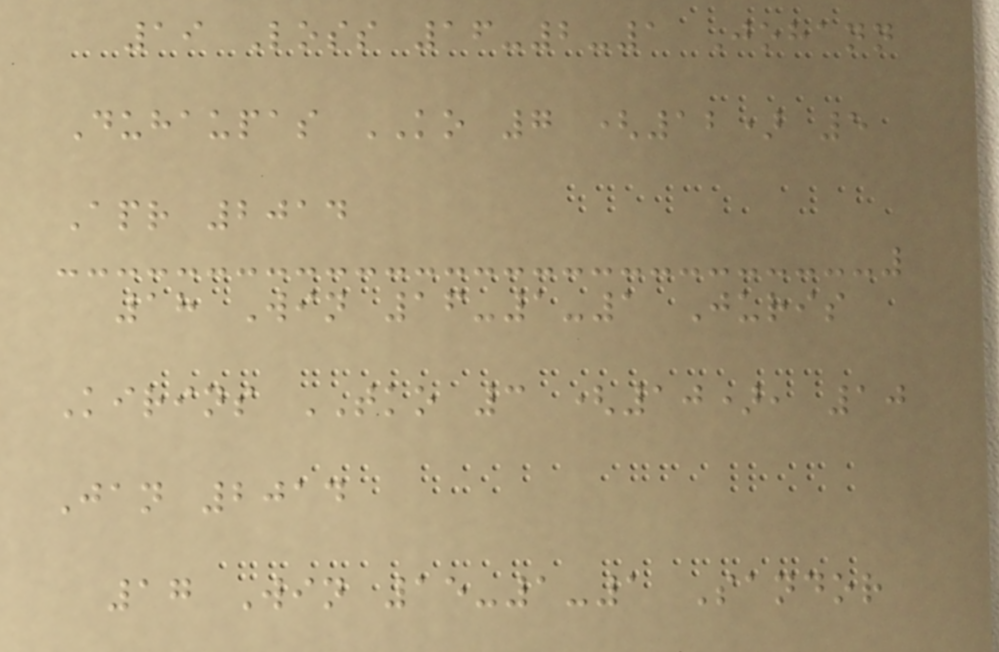19 Loss 16-2-1 Johann
Duhaupas KO 7 (12) 5
Apr 2014
18 Win 16-1-1 Juris
Kirins TKO 3 (10), 10
Jan 2014
17 Win 15-1-1 Sandor
